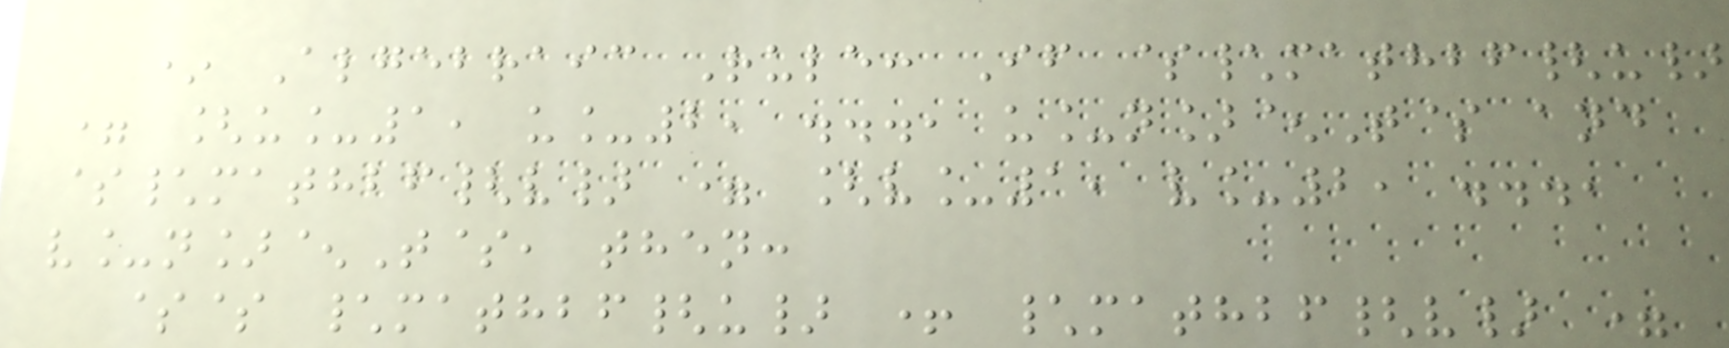* Algebraic Rule: If $\mathbf{u}
= [u_1, u_2, ..., u_n]^T$ and
$\mathbf{v} = [v_1, v_2, ...,
v_n]^T$, then:
$$ \mathbf{u} + \mathbf{v} =
